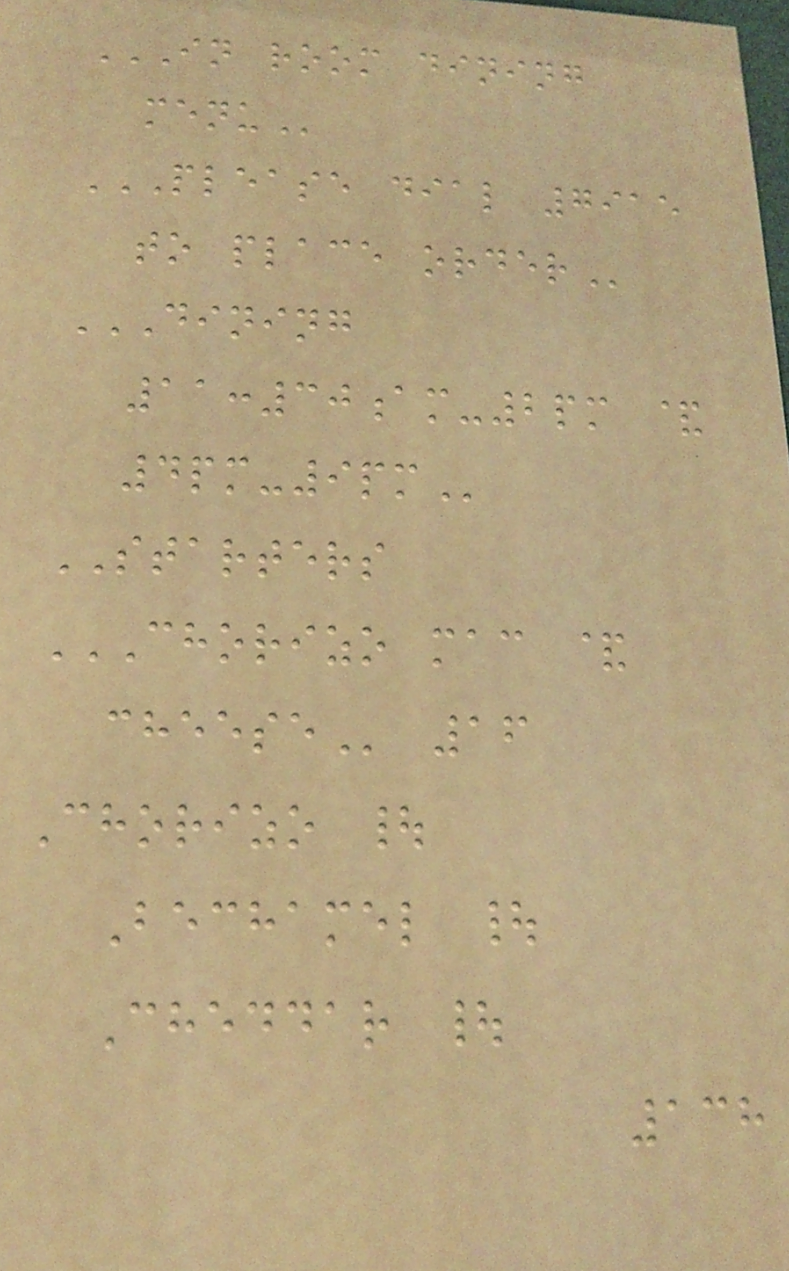IN ROOM DINING
MENU
PLEASE DIAL 7915
TO PLACE ORDER
DINING
11:30AM-2PM &
4PM-9PM
STARTERS
CHORIZO MAC &
CHEESE 16
Chorizo |
Bechamel |
Cheddar |
138
